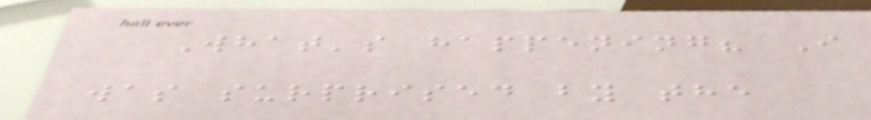What's happening? I
was surprised by the
